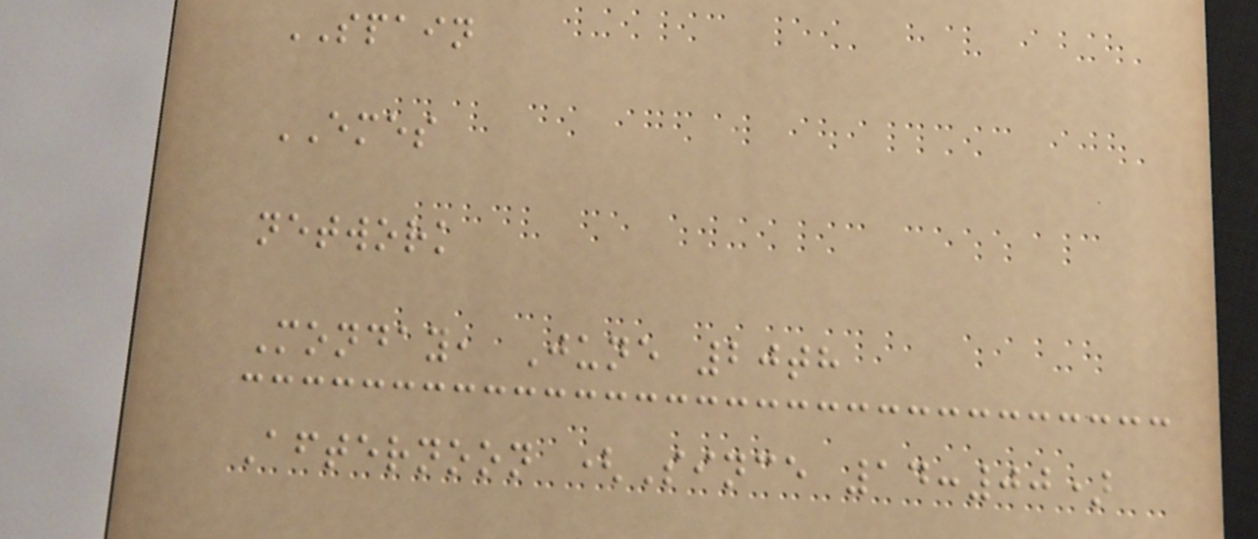SPAIN
EMES
network
Monday, June 20th
Afternoon (Since 14:00)
